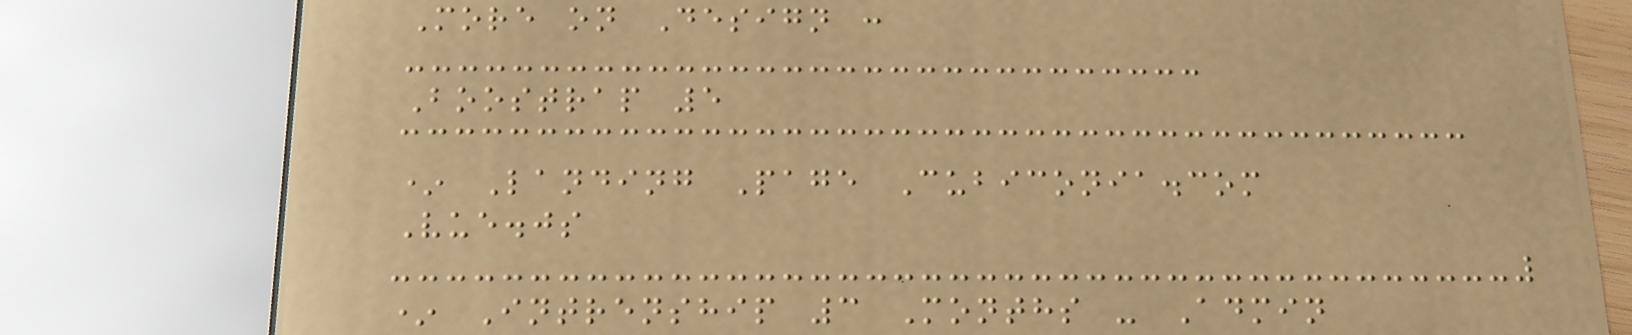More on Design :
Boostrap 5
* Landing Page Cubiconia.com
Vue.js
* Intrenship 3 Months - Admin
